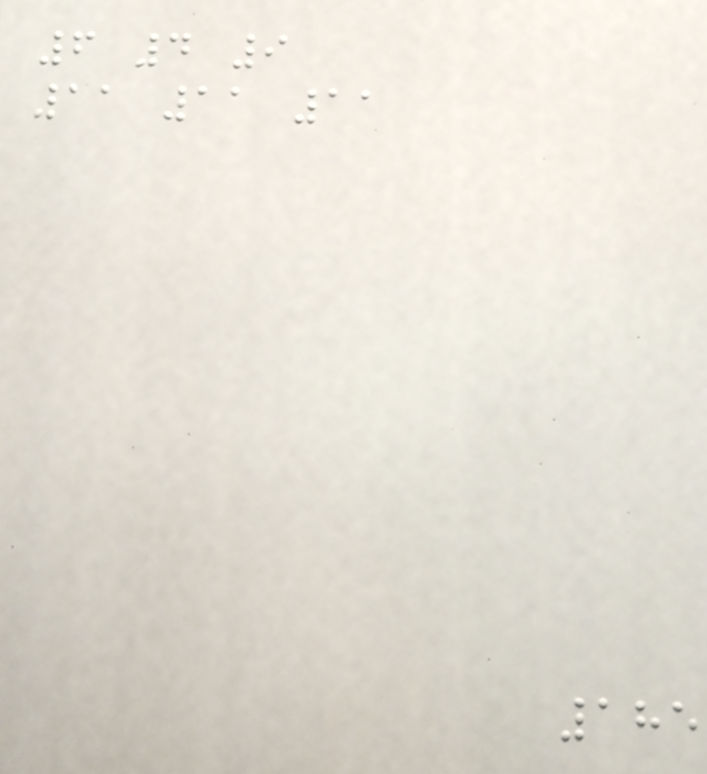6 4 9
11 11 11
185
